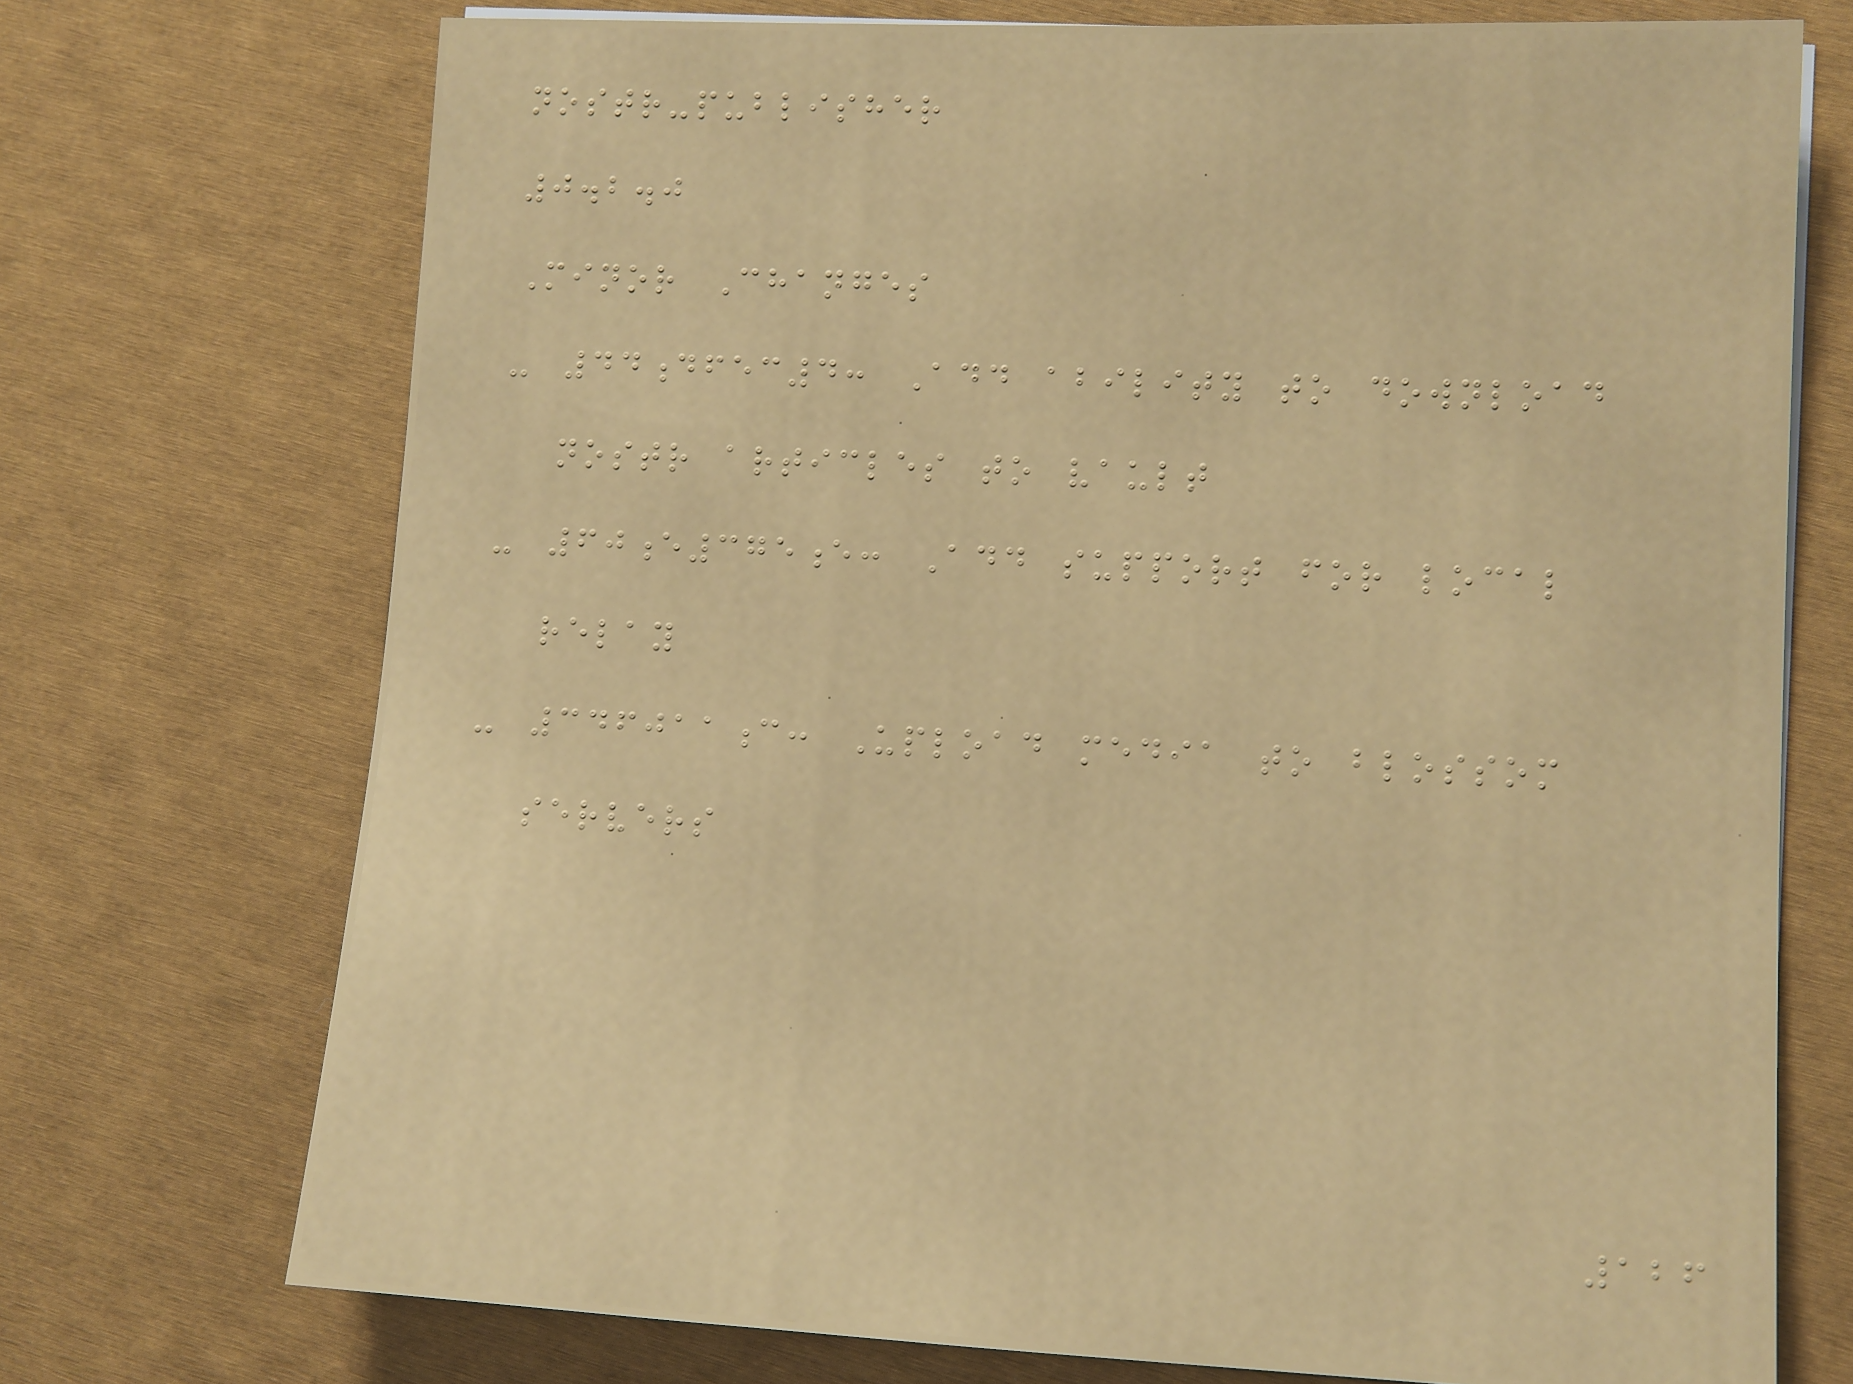nostr-publisher
0.2.0
Minor Changes
- 44dfec4: Add ability to download
nostr articles to vault
- 60e375e: Add support for local
relay
- 346011c: Upload media to blossom
servers
126
